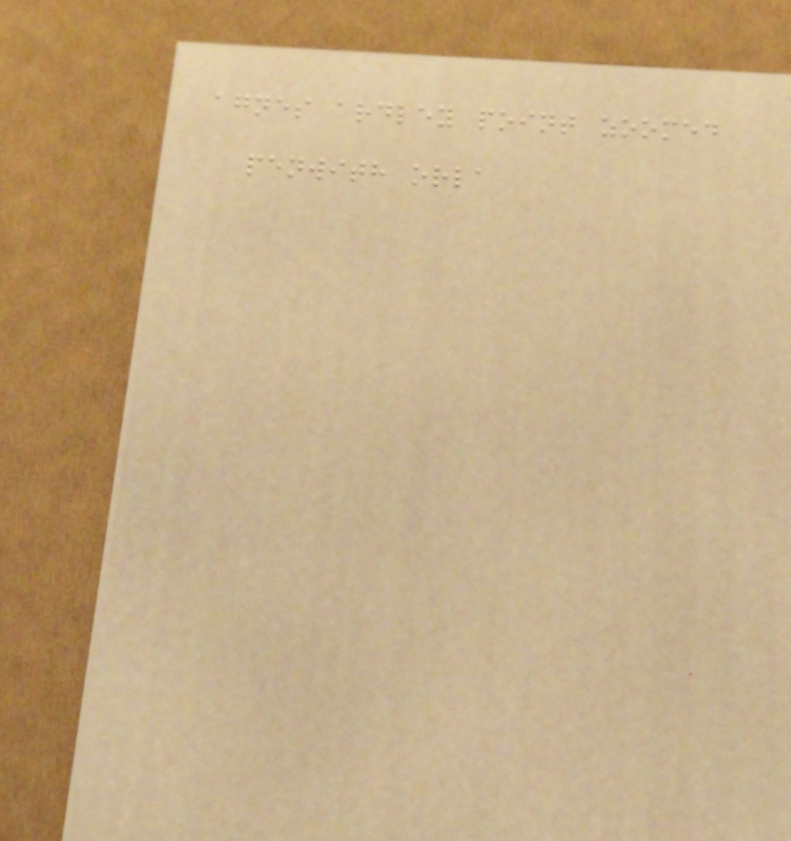agnes ardley point zoomed
penwith orla
